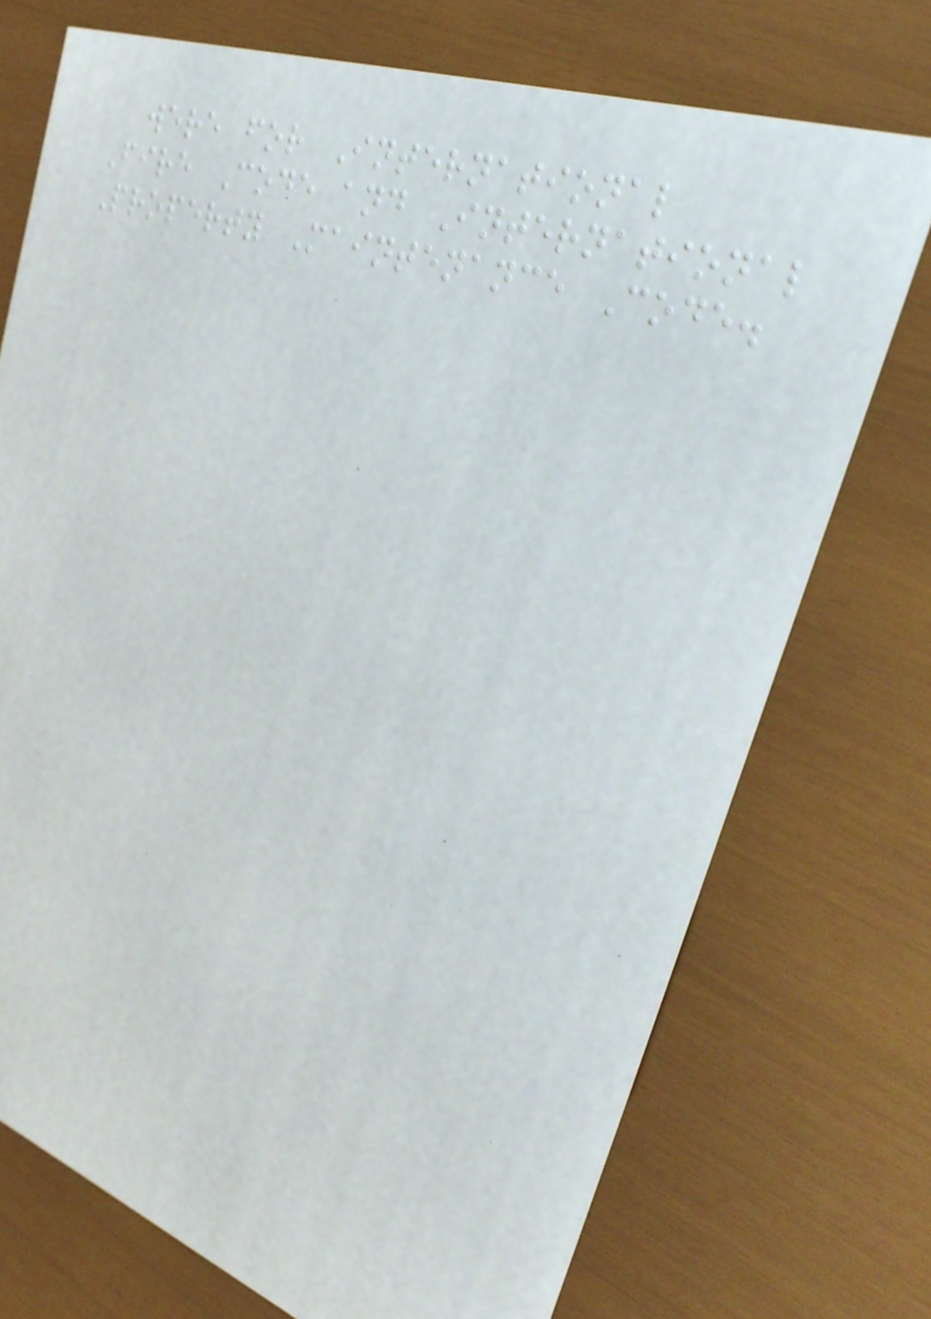were for International
Fire Code and International
Property Maintenance Code.
